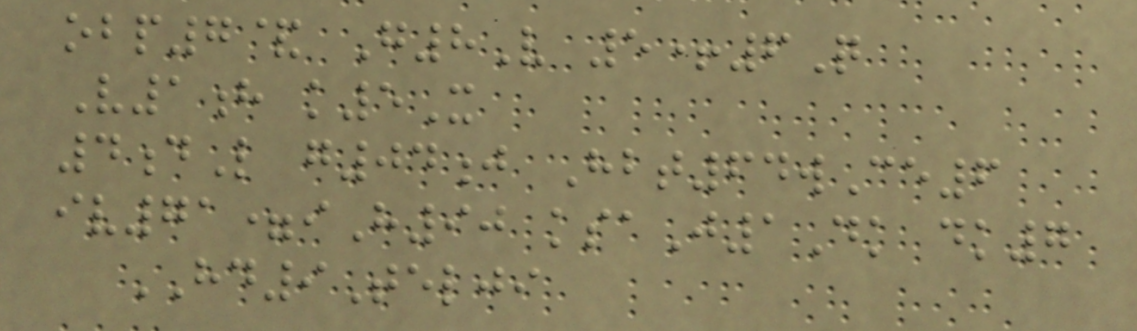obp7& G8V 5+6Q
V1h k5X
4dL g04j Hbt64wCe6
iv71=iH90 ksaJ1Dk dk7
HD9Telji
